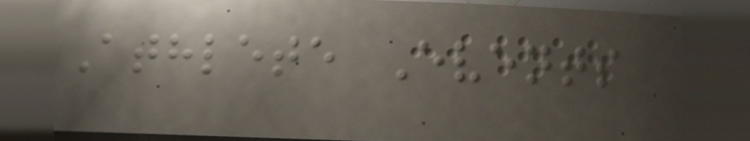Athlete Events
